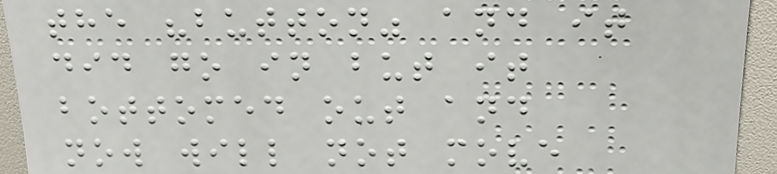the "button" and it
did go in but it
bottomed out and
now will not move
